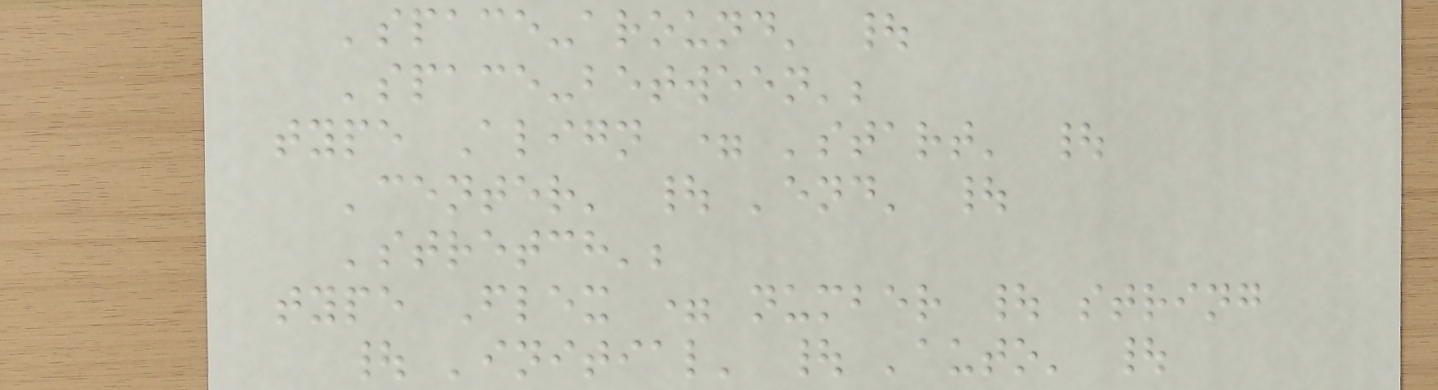'space-around' |
'space-between';
type Align = 'start' |
'center' | 'end' |
'stretch';
type Flex = number | string
| 'initial' | 'auto' |
